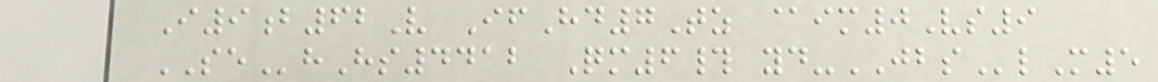I9b62V IfHd7Tz @im0Vs9
SEhHs4412 Qm6# yd-JBSlM5
